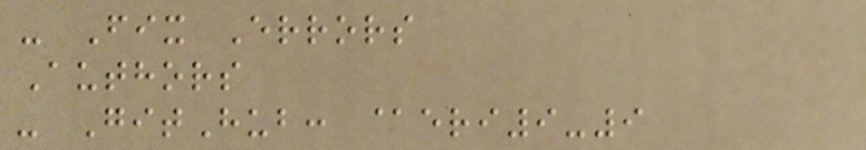- Fix Errors
Authors
- GitHub: @eri9-9
